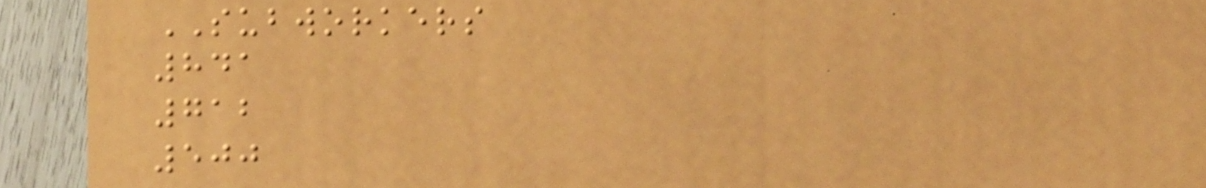SUBWORKERS
841
712
500
